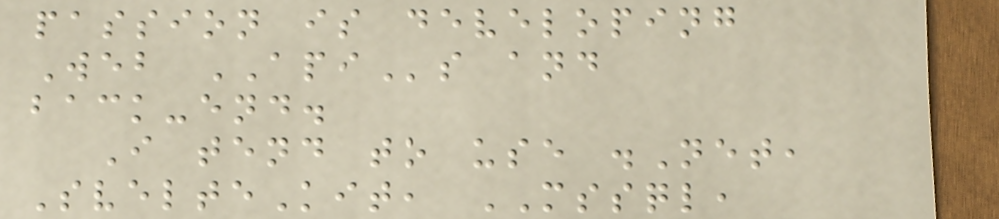passion is developing
Web APIs and
back-end.
I tend to use .Net,
SvelteKit, MSSQL,
